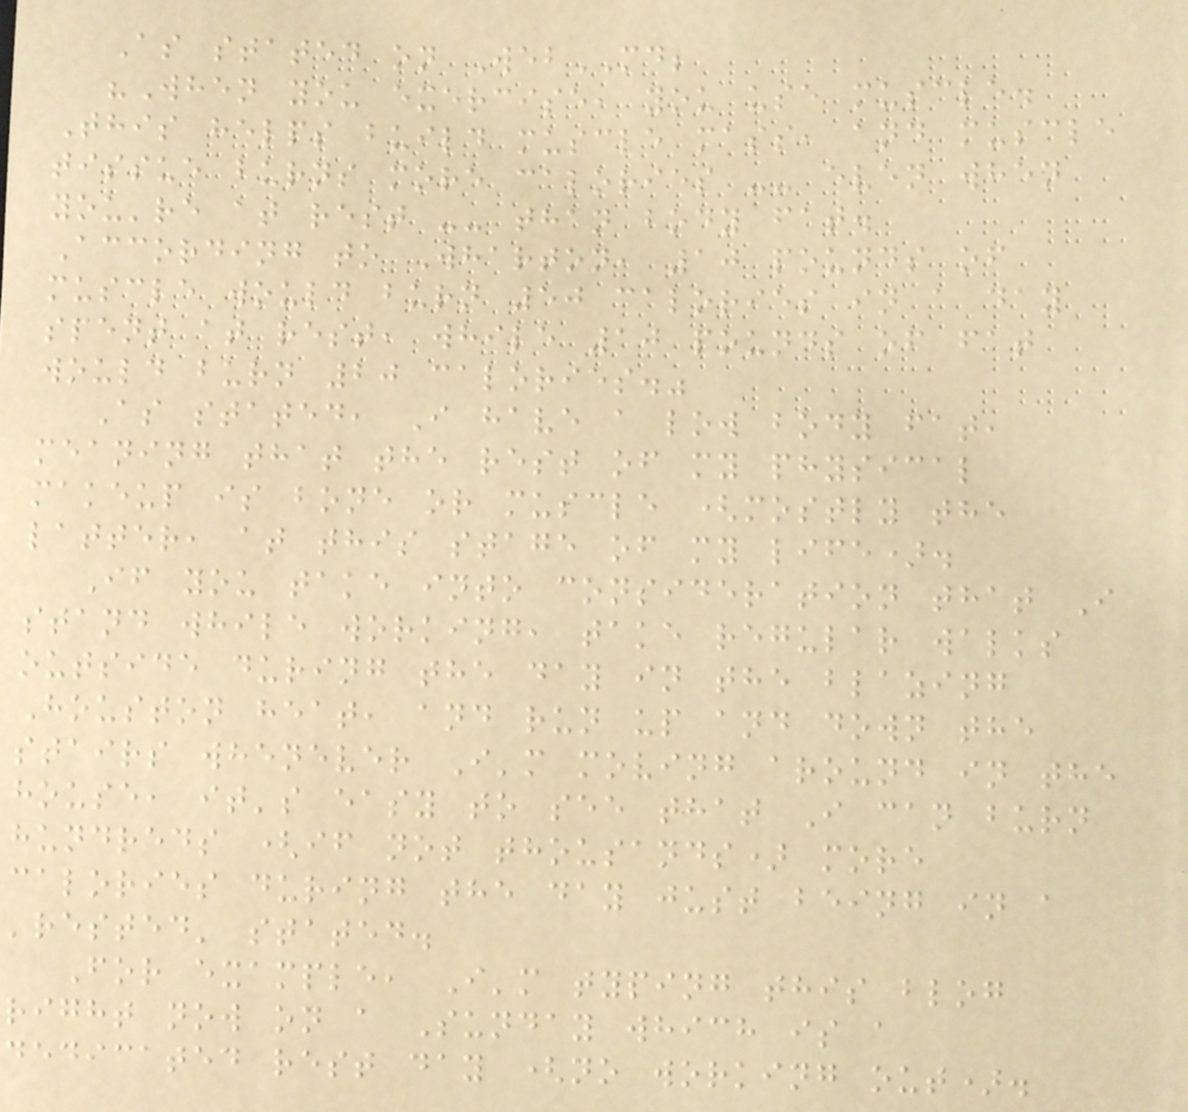As stated on WebMD;
"When you exercise, you use muscle.
This helps build muscle mass, and muscle
tissue burns more calories -- even when
you're at rest -- than body fat.
According to Wharton, 10 pounds of
muscle would burn 50 calories in a day
spent at rest, while 10 pounds of fat
would burn 20 calories."
As stated, I have a low body fat,
meaning that the rest of my physical
makeup is bone or muscle (mostly the
latter, at this stage of my life).
If you take into consideration that I
stand while working, take regular walks
outside during the day in the blazing
Houston heat, and run up and down the
stairs whenever I'm moving around in the
house, it's easy to see that I can burn
hundreds (if not thousands) more
calories during the day just being in a
'rested' stated.
For example, I'm typing this blog
right now on a Sunday which is a
dedicated rest day (no working out).
